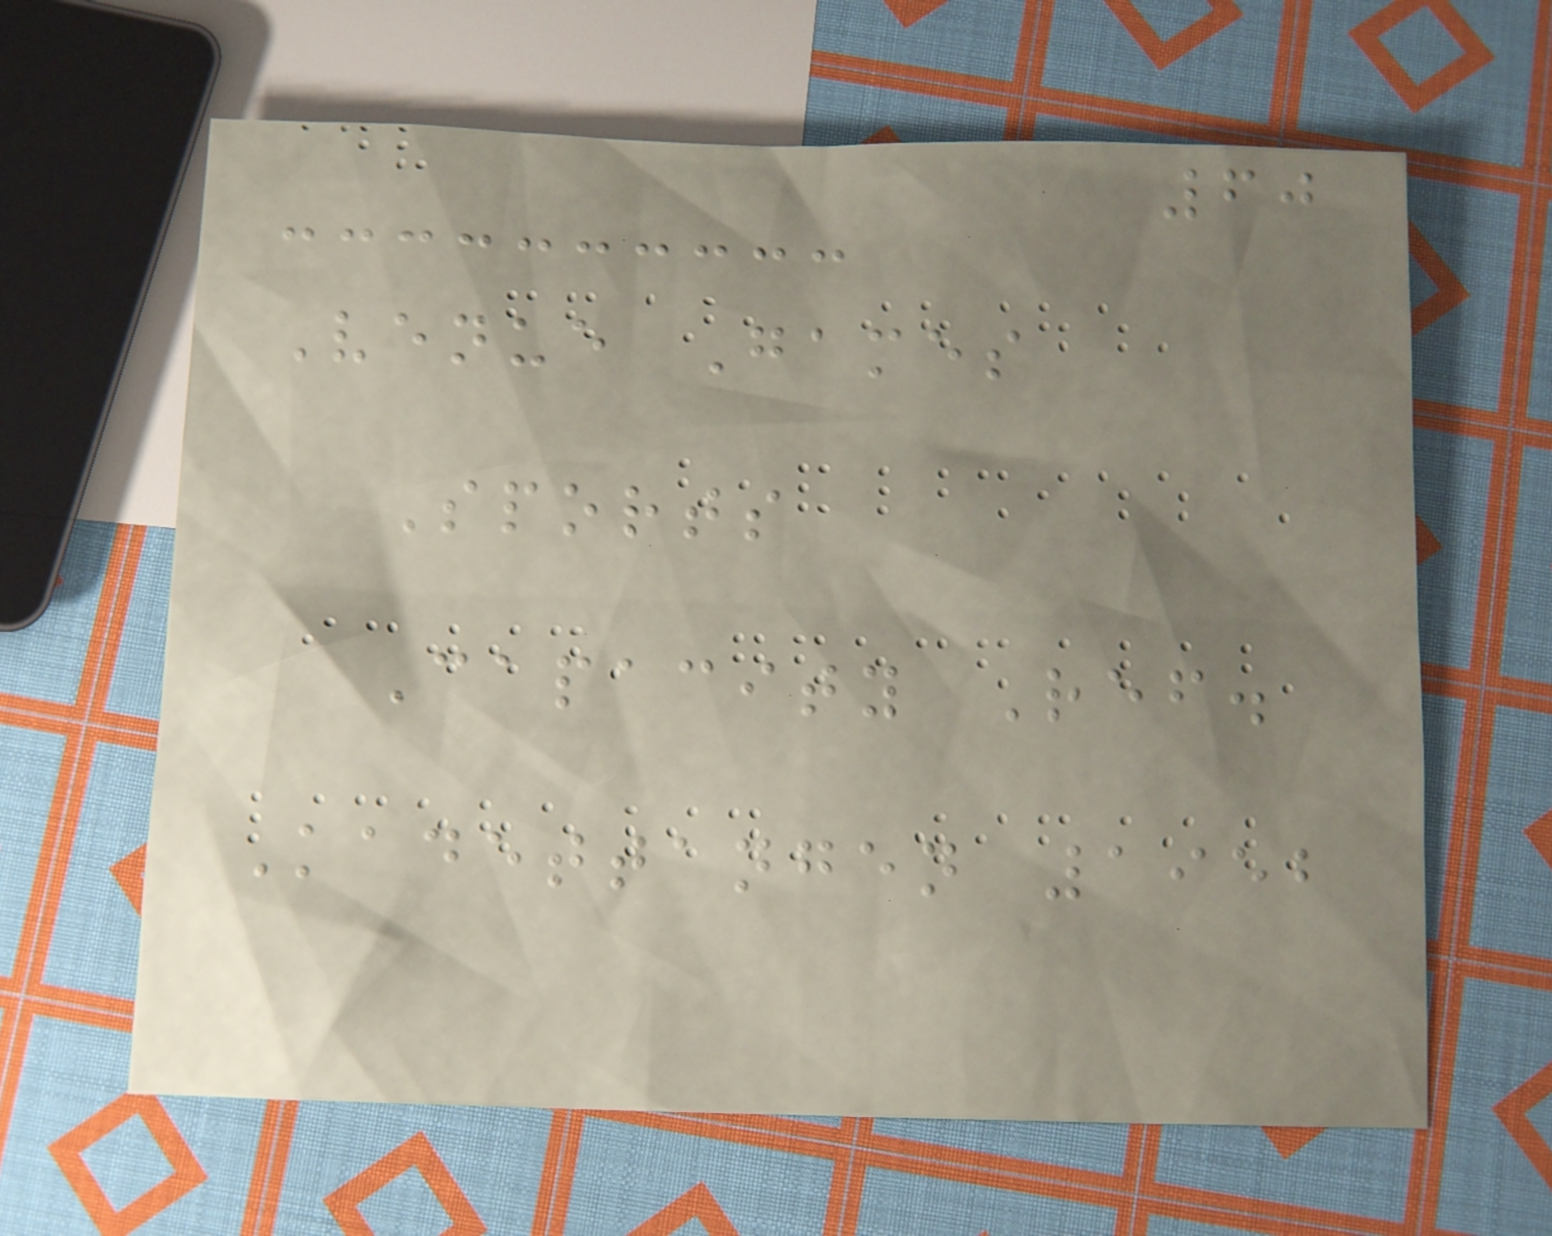60
Venue Games
Sports
Capacity Ref.
Kadettangen 1952
